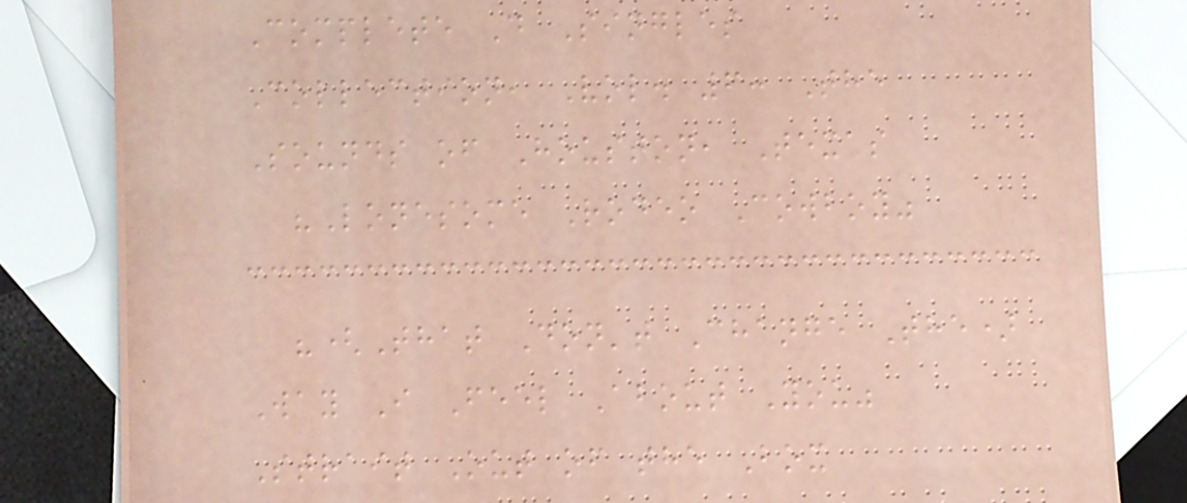Complete D Singles
Collection, Vol. 6: The
Sounds of Houston, Texas
"Lonesome Rodeo Cowboy"
"(That Don't Change The)
Way I Feel About You"
Strait Out of the Box
